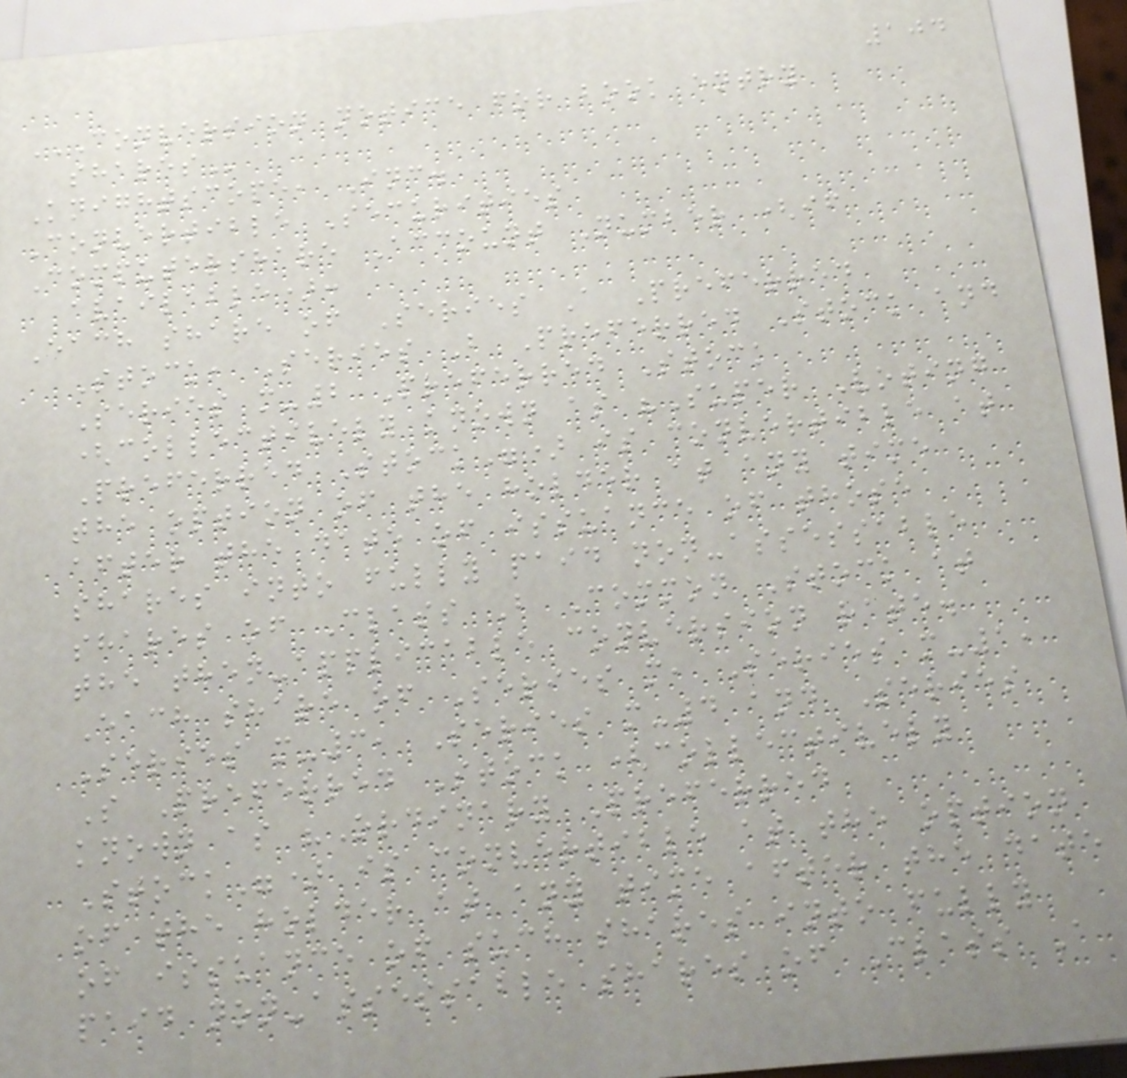104
CONVERSION NOTICE FOR BOOK ENTRY
SHARES
Knightscope, Inc.
Convertible Securities
Computershare Account Number (if
available):
Each share of Series A Preferred
Stock, Series B Preferred Stock and
Series m-2 Preferred Stock
(collectively known as "Super Voting
Preferred Stock") is convertible at
the option of the holder at any time
after the date of issuance of those
shares into fully paid non-assessable
shares of Class B Common Stock at
the then-applicable conversion rate.
Each share of Series m, Series m-1,
Series m-3, Series m-4 and Series
S Preferred Stock (collectively
known as "Ordinary Preferred
Stock") is convertible at the option
of the holder at any time after the date
of issuance of such shares into fully
paid non-assessable shares of Class A
